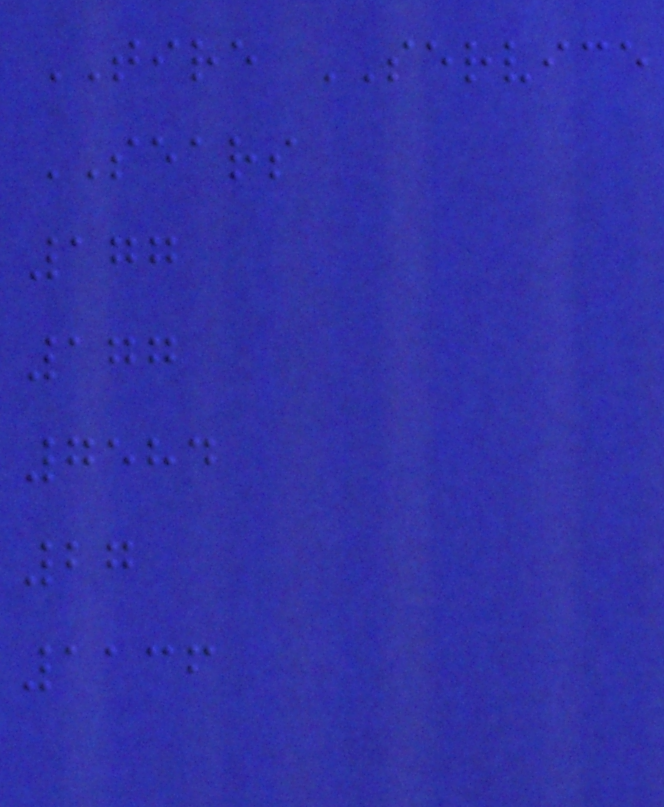TIRE SERVICE
SEARS
177
177
7584
27
1136
